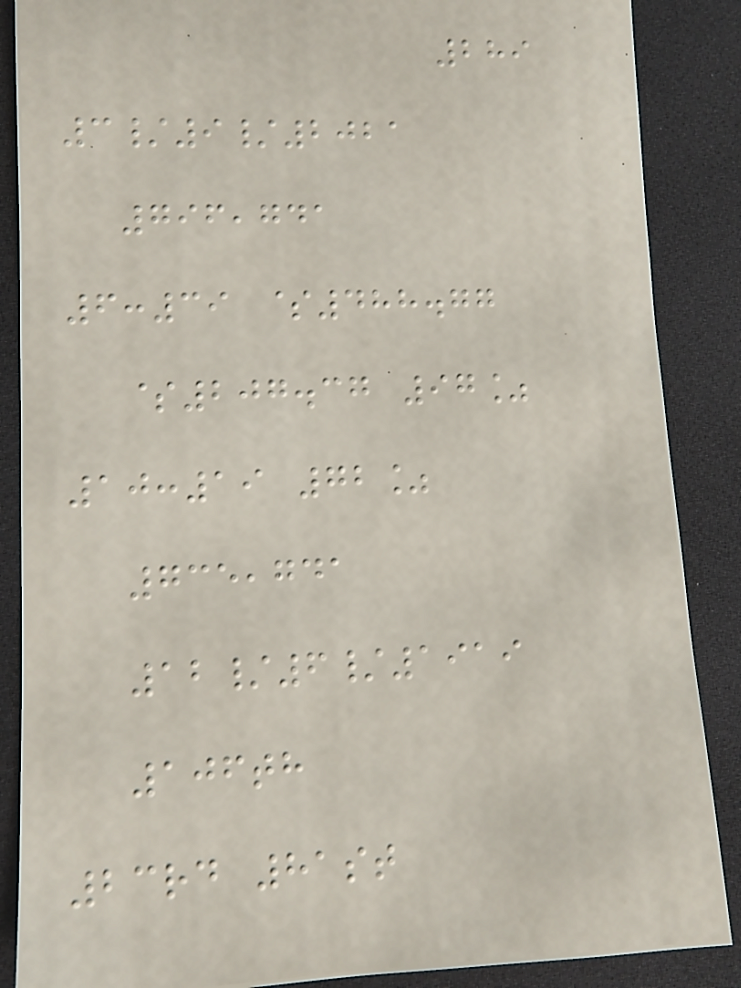289
3/9/2021
796,741
6:39 $488.77
$207.37 97%
10:19 72%
735,741
12/6/1919
106th
23rd 81st
